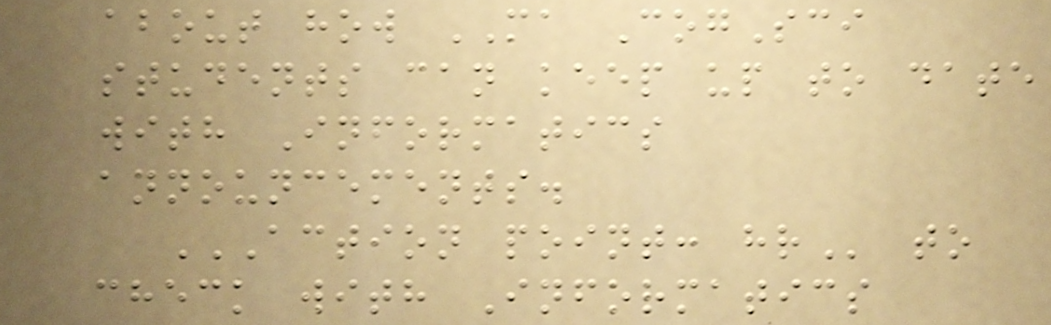about how MA CogSci
students can keep up to date
with Informatics
announcements.
ACTION POINT: HR to
check with Informatics
